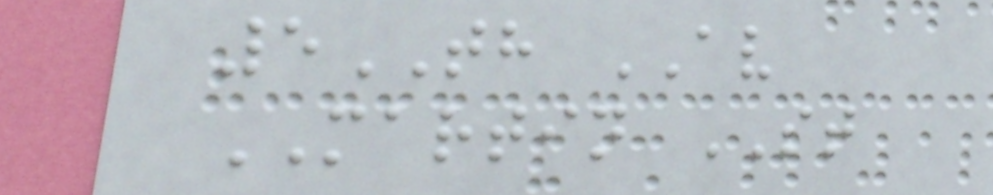5TH AV
MARTIN ST
